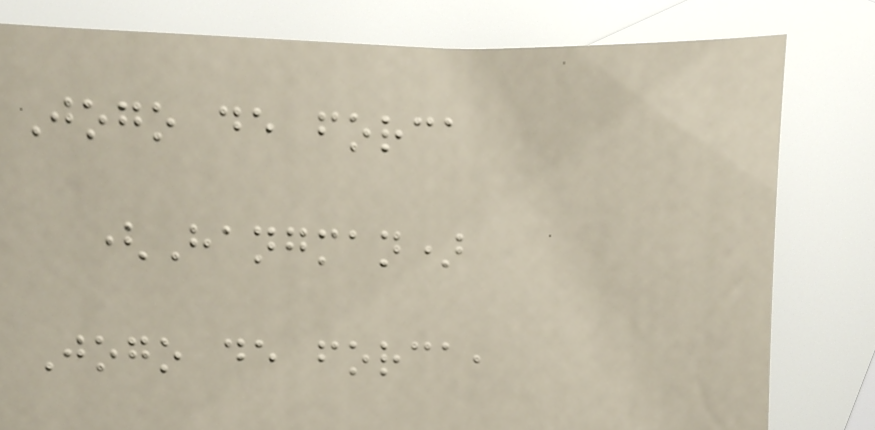Jogo de forca
(Hangman)
Jogo de forca,
